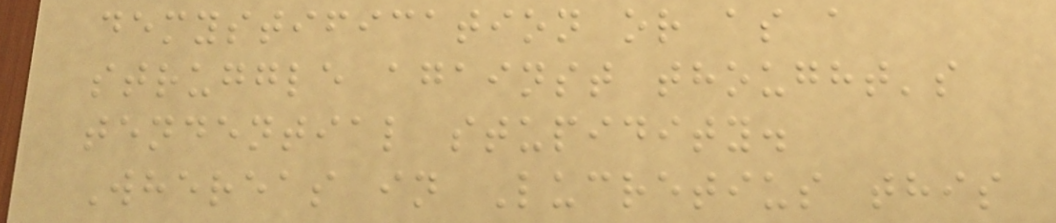demystification or as a
struggle against thought's
tendential stupidity.
Whereas in Lucretius this
